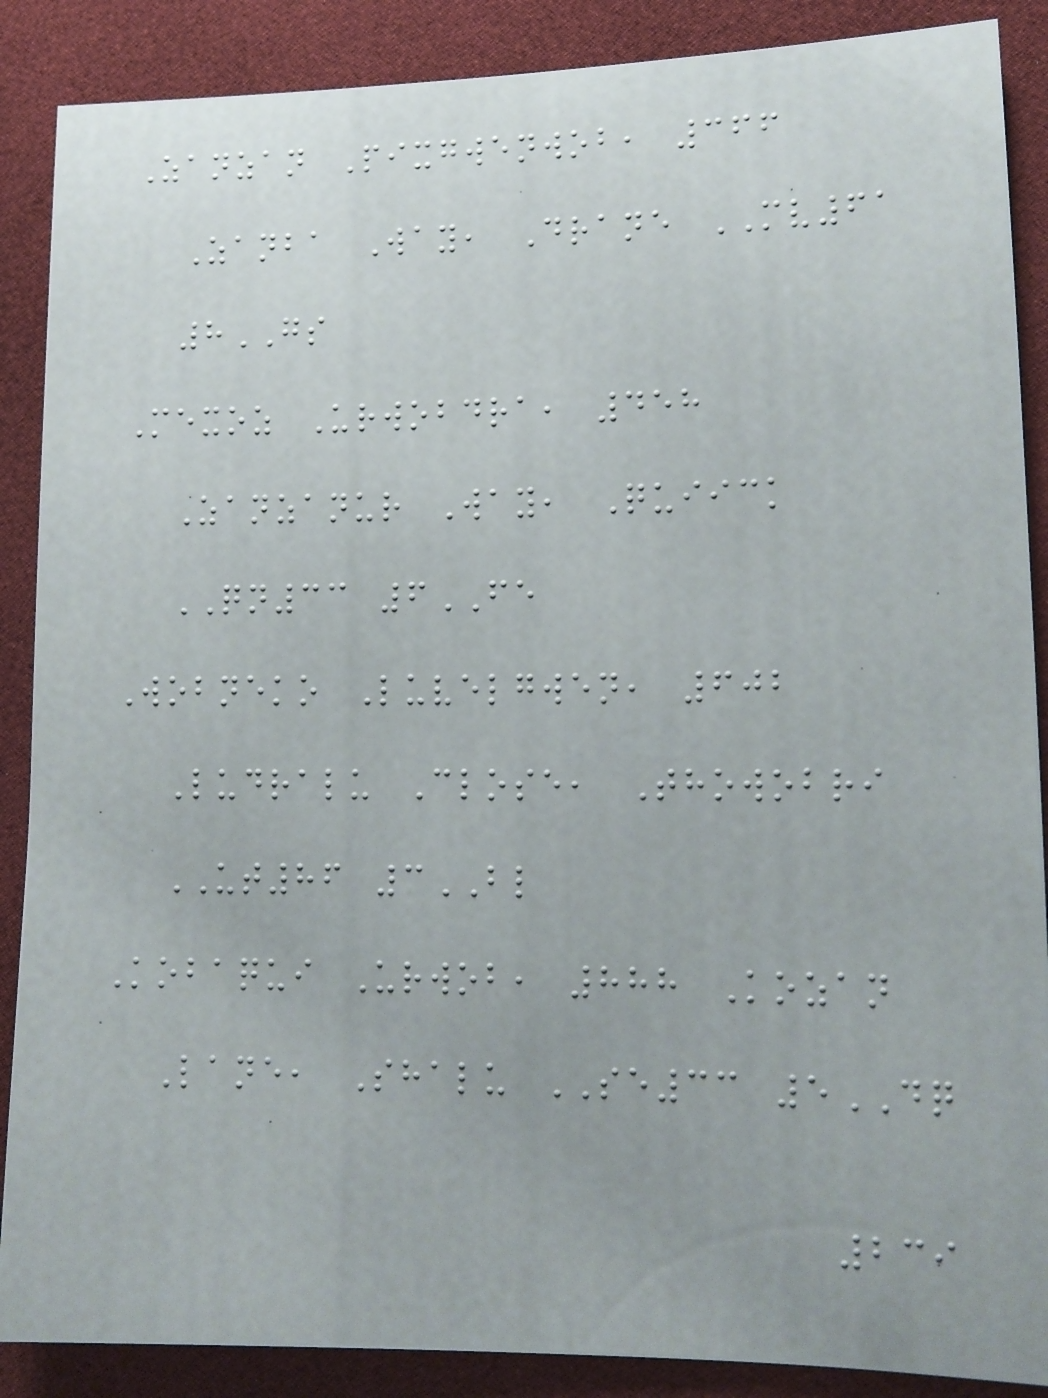Zanzan Pixgwenwob, 366
Zanba Way, Drane MV61
8GS
Mexoz Urwobdra, 458
Zanzanur Way, Quiick
QN33 6FE
Wobneko Luvelgwen, 602
Ludralu Close, Thowobri
UT86 3BL
Kobaqui Urwob, 888 Kozan
Lane, Shalu SE33 5DQ
239
